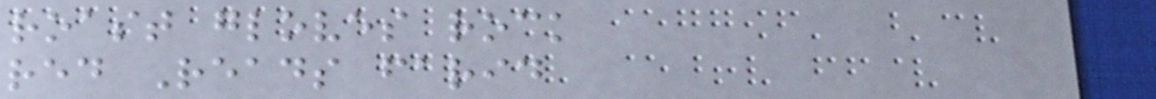roast gloves rock
red Reads farid
